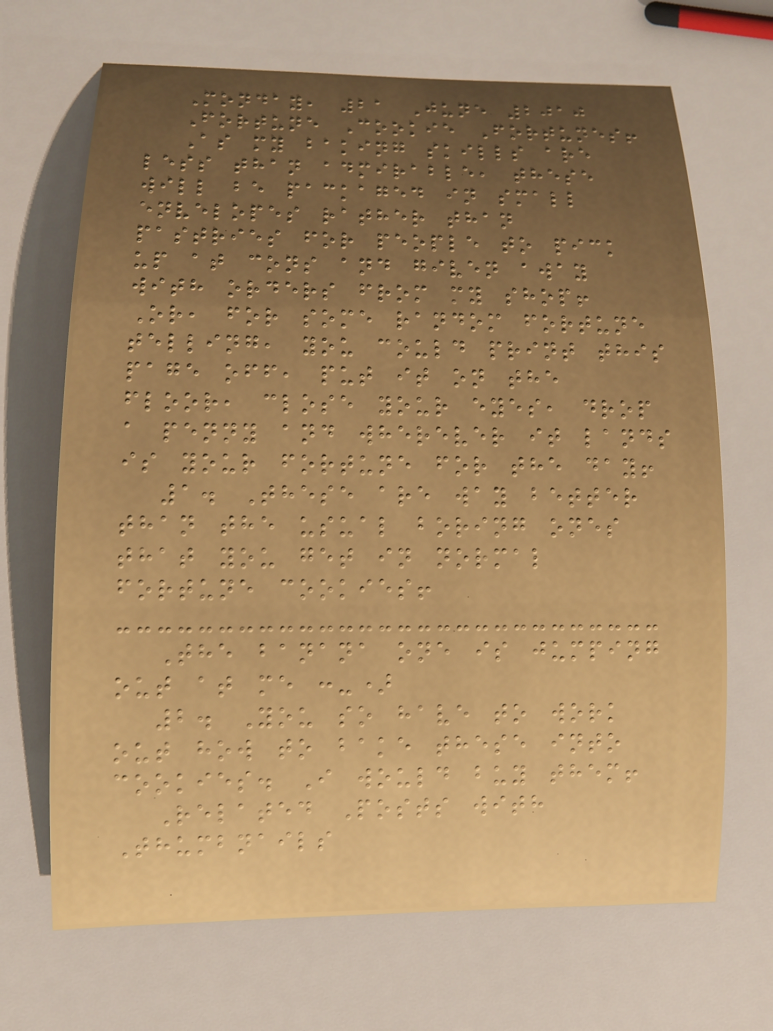Monday, 21 June 2010
Fortune Cookie Fortunes!
As my baking skills are
less than admirable, these
will be packaged in small
envelopes rather than
pastries for people to pick
up at cons and given away
with orders from my shop!
Or, for some random fortune
telling, you could print this
page off, put it on the
floor, close your eyes, drop
a penny and wherever it lands
is your fortune for the day!
1. These are way better
than the usual boring ones
that you get in normal
fortune cookies!
The banana one is jumping
out at me :-)
2. You so have to work
out how to bake these into
cookies. I would buy them!
Related Posts with
Thumbnails
